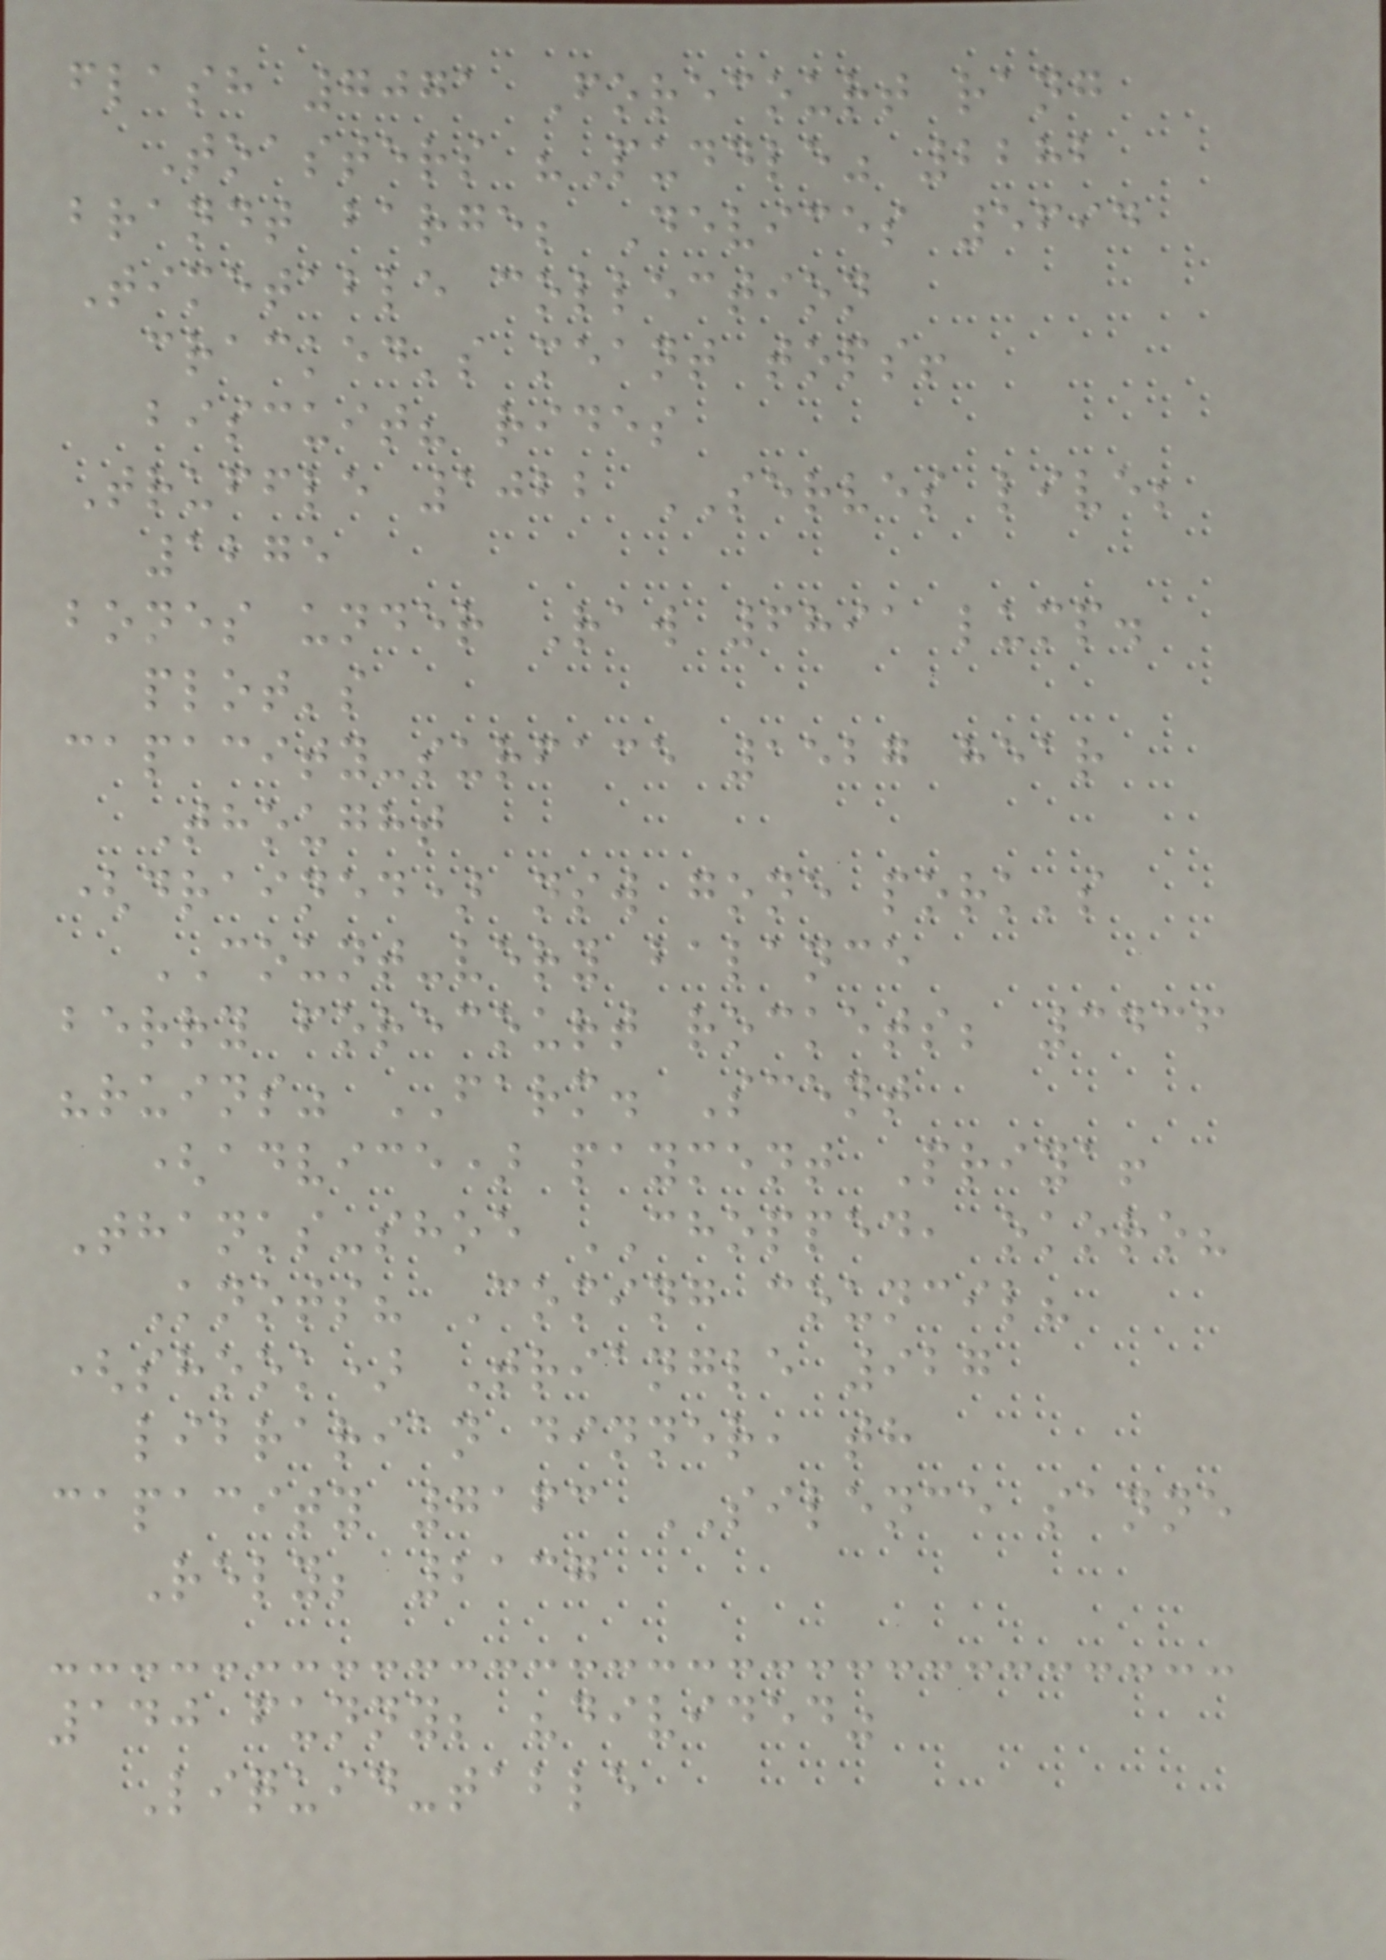flash 7071 Forecourt rang
Toasters "Puddle" 2282
brandt barge; Devices 5694
Timetable collection
cracked's meant tops!
biscuit? rides
Truffle 1022 SERVES live;
1275
bones under Raw 6891 lump.
plot's
capacity-surface 1527 hear
Thought
(drained) nsw gone pork's
COUNT-very balance
berry forecourt rockets; 3436
"ruins" FARM. Scent
(advice) payment Priya!
Thanks-shoe CHOPPED, okoro?
Knots? Coming council?
(shook) Triangle 927
librarian dinner, th
capacity 7163 SILENCE sanne
Rely; 2137
140 funny; "divided"
Liquid-table
